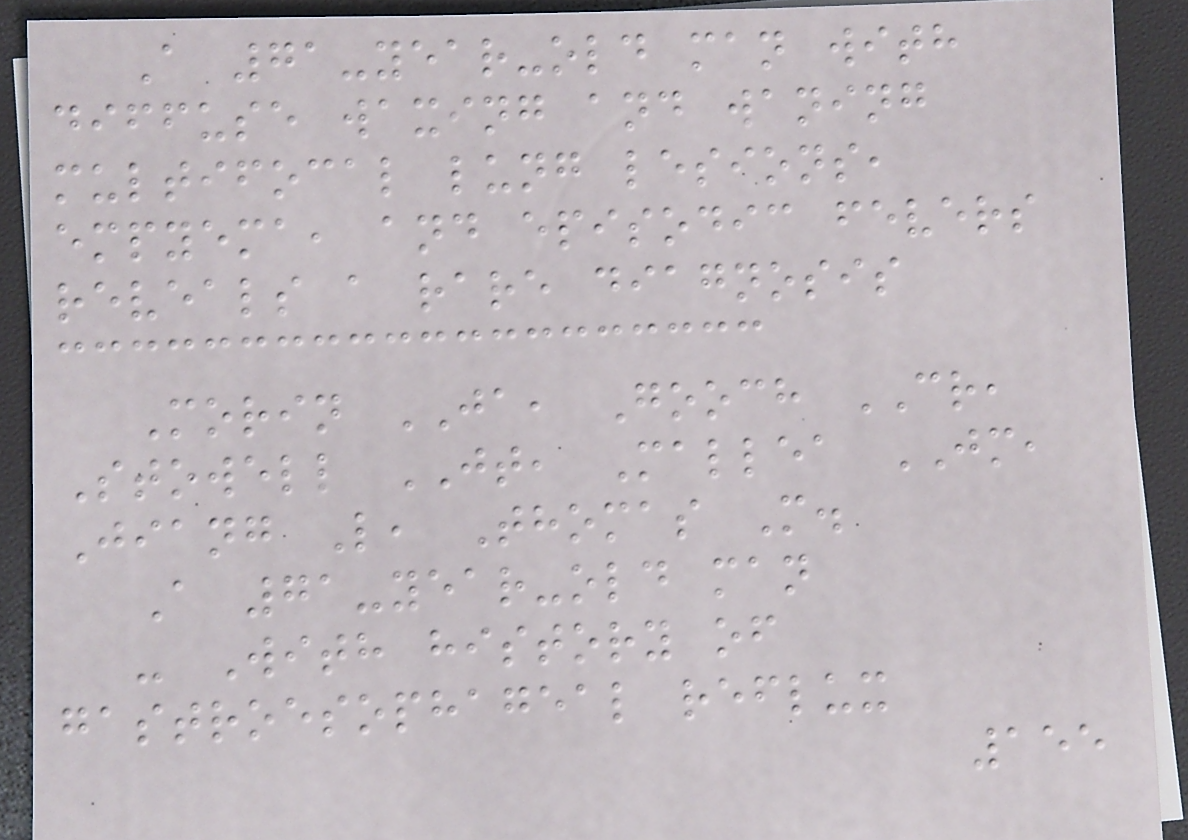A 71-year-old man with
diffuse waxing and waning
multifocal lung lesions,
empyema, and episodic fevers
reveals a rare diagnosis
Morin JA, Gooch CR,
Stowell JT, Mallea JM,
Jiang L, Thomas M.
A 71-year-old man
- With history of
gastroesophageal reflux
155
